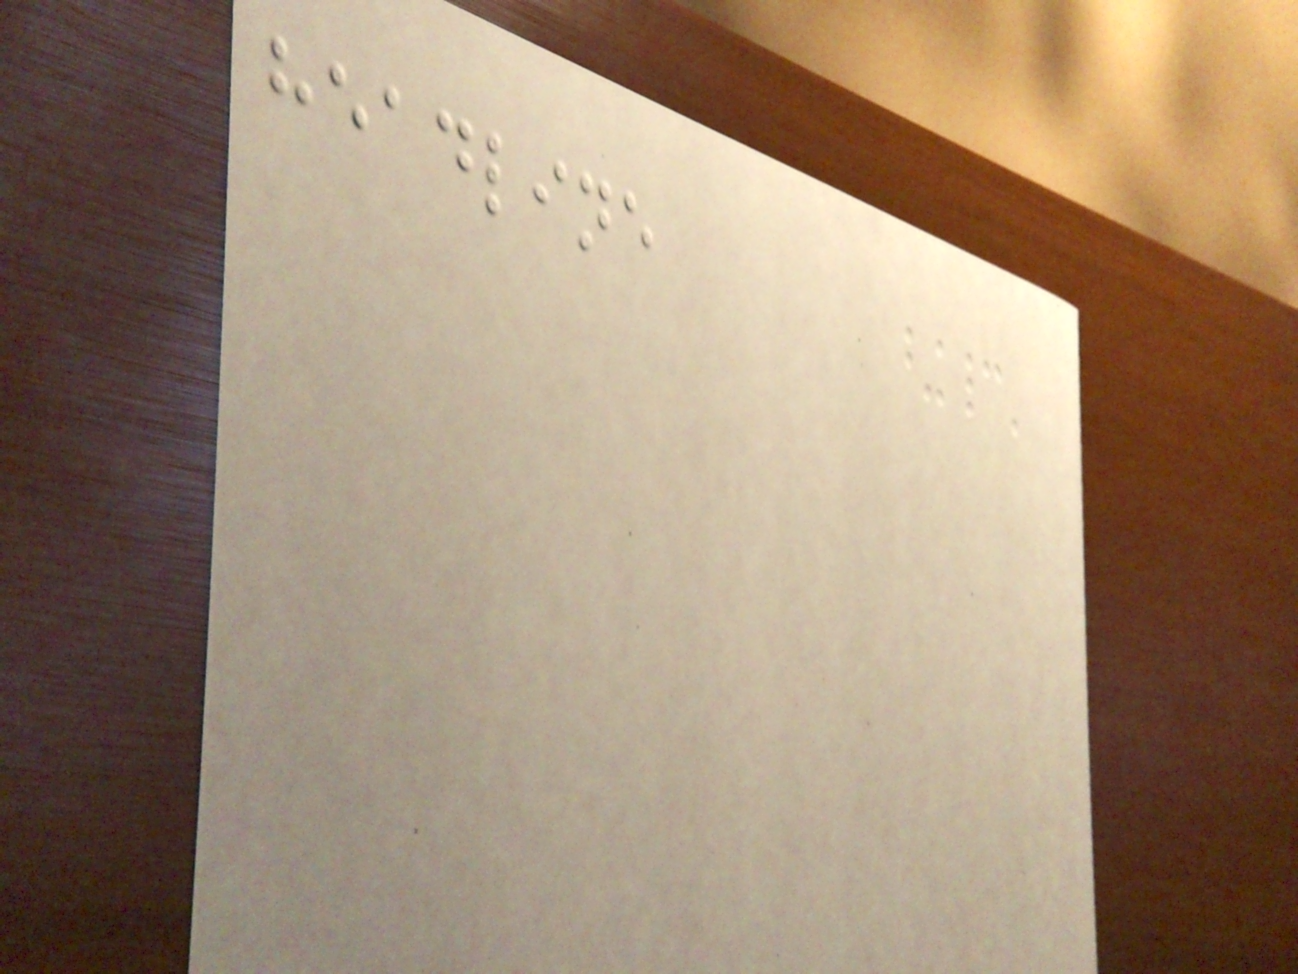headline
